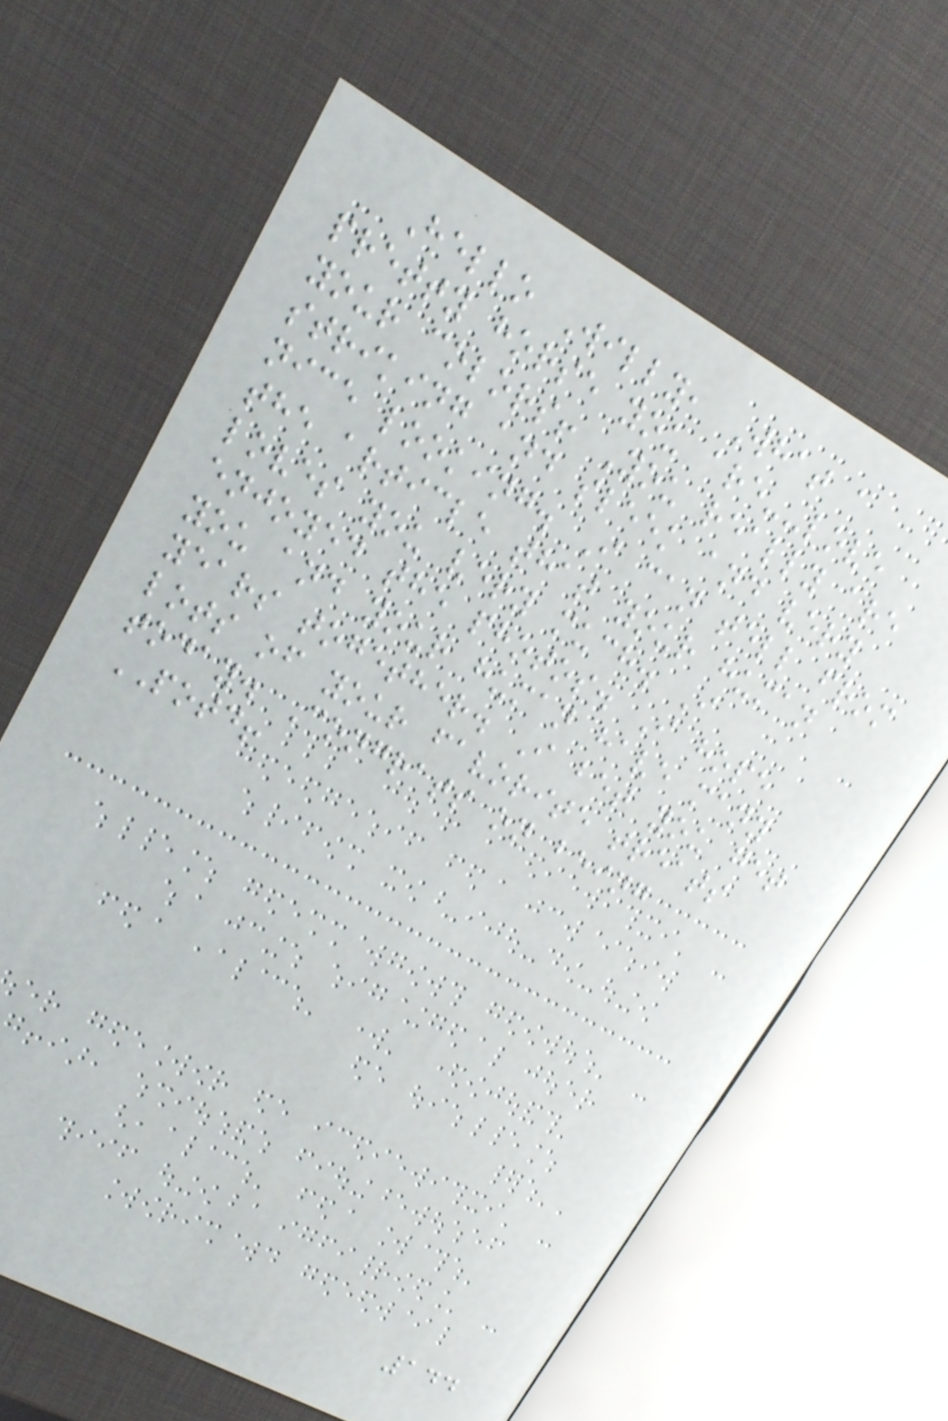Hello Willy, What a
pretty horse you are--love
your colors! You really are
striking and sleek and very
nice looking. I can tell from
the article that your human
loves you very much. I
enjoyed the photos. I hope
you and your human have many
years together. I bet you get
lots of your favorite treats
today. Congrats on being
POTD!
144
